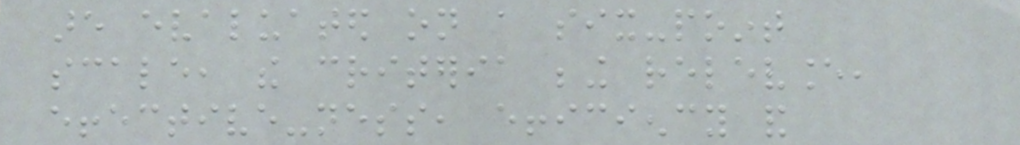are evaluated on a six-point
scale, the criteria being relevance,
effective-ness, efficiency and
